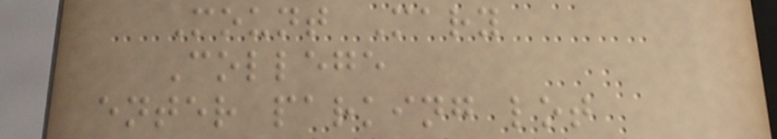Mount Mary
College
enter parking lot
